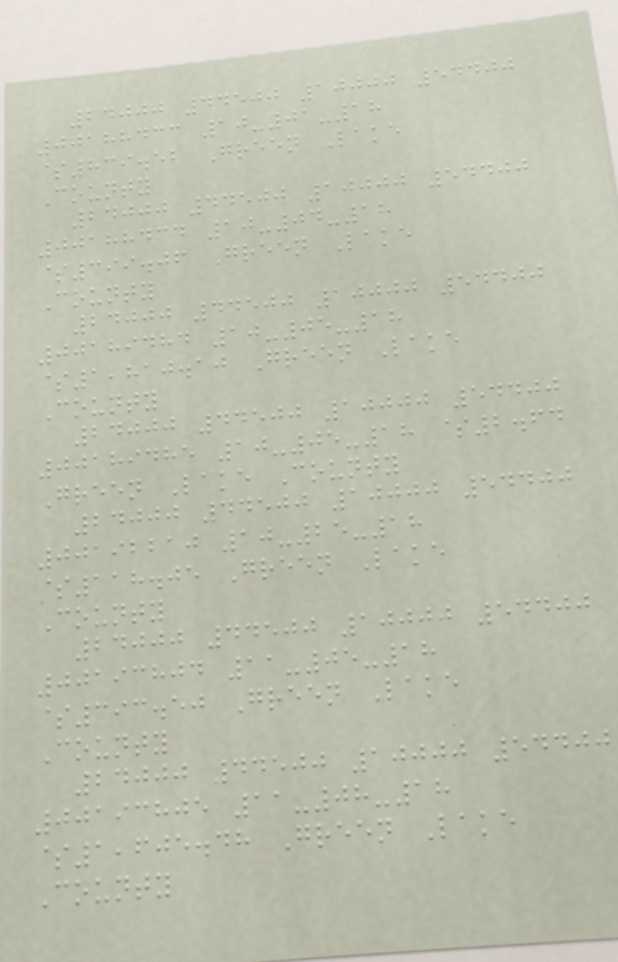24000 44500 10000 54400
00188433 10-01-18
$839.52 Green Lake
County
24000 44500 10000 54400
00188434 10-04-18
$399.06 Green Lake
County
24000 44500 10000 54400
00189484 10-05-18
$1,810.10 Green Lake
County
24000 44500 10000 54400
00189485 10-05-18 $2.64
Green Lake County
24000 44500 10000 54400
00192210 10-25-18
$118.05 Green Lake
County
24000 44500 10000 54400
00193804 11-05-18
$393.50 Green Lake
County
24000 44500 10000 54400
00193805 11-08-18
$1,605.48 Green Lake
County
